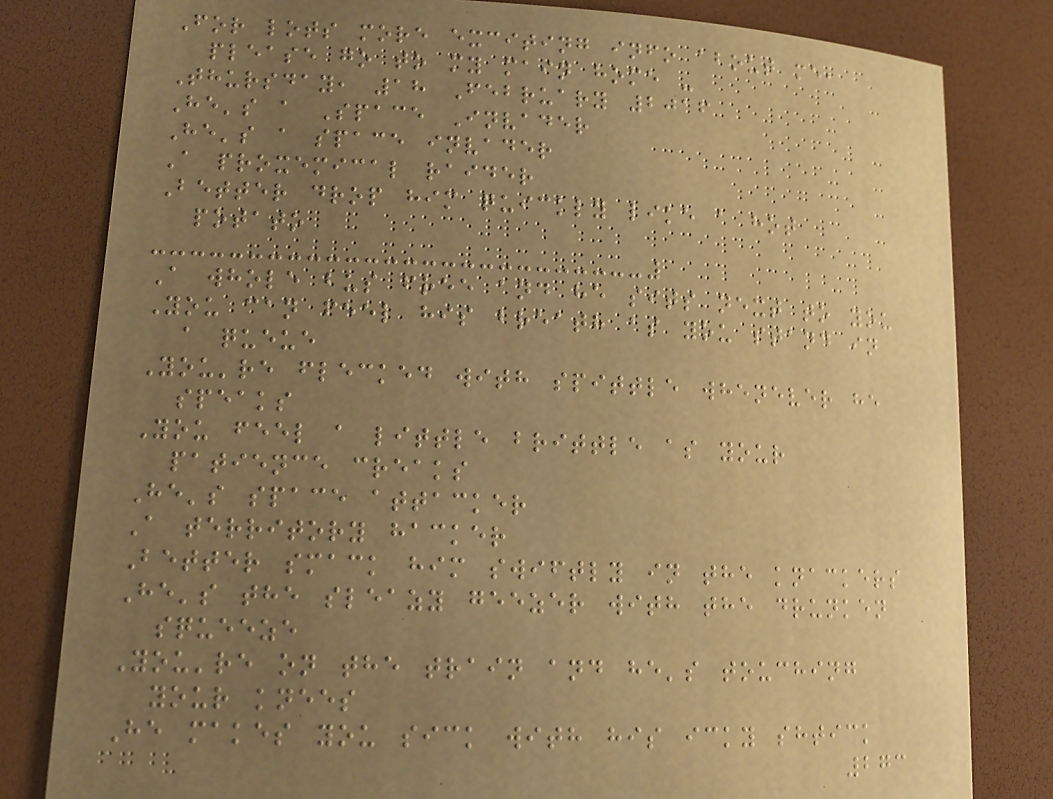For lots more exciting info about me,
please go to my main home -
Thursday, 18 February 2016
He's a Space Invader
He's a space invader
A proxemical raider
Better drop him quickly like a hot
potato
A whole bus free and he sits next to you
You can feel his breath as you stand in
a queue
You're flecked with spittle whenever he
speaks
You feel a little brittle as your
patience creaks
He's space attacker
A territory hacker
Better smack him swiftly in the knackers
He's the sleazy geezer with the drunken
squeeze
You're on the train and he's touching
your knees
He makes you sick with his icky shtick
273
